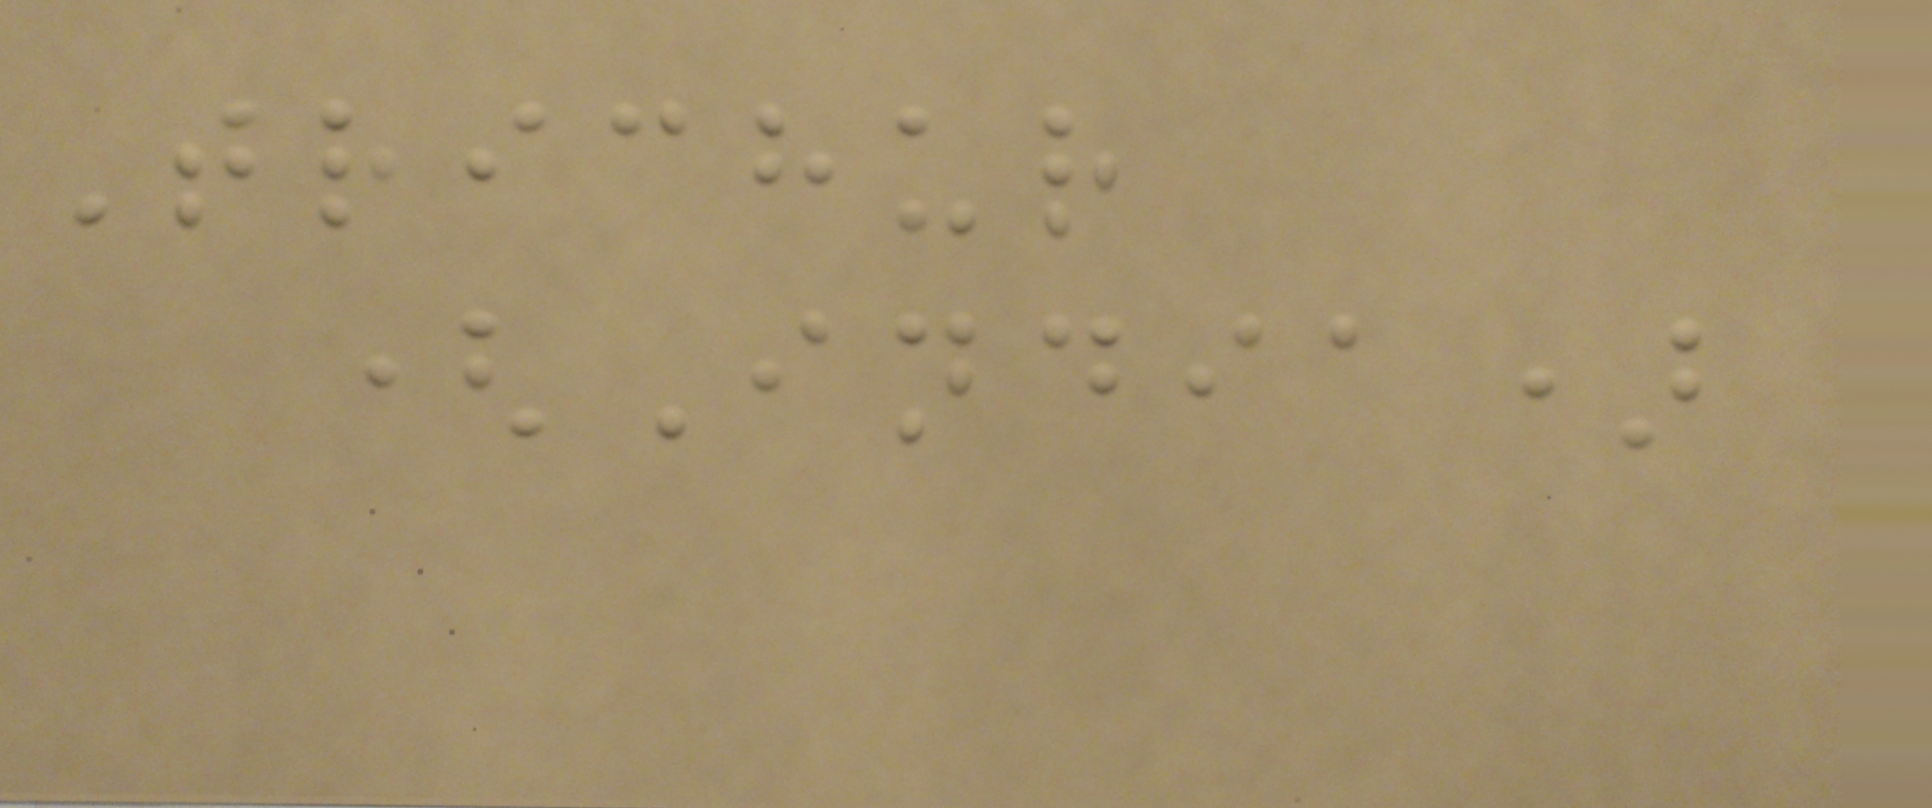Trichur
(India)
